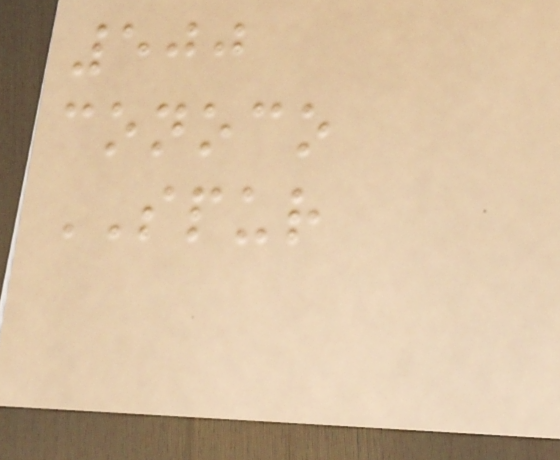500
conoco
SPUR
